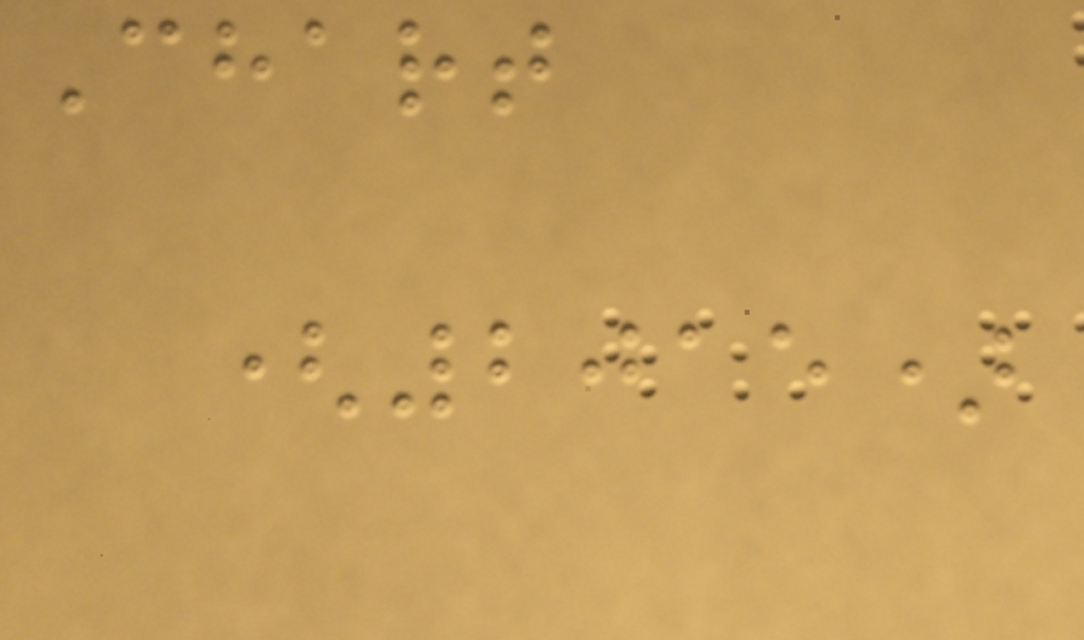Chart
(2015)
